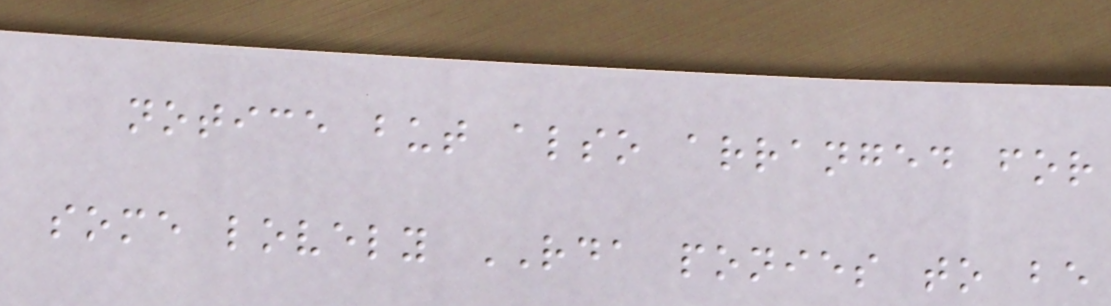notice but also arranged for
some lovely RDA ponies to be
